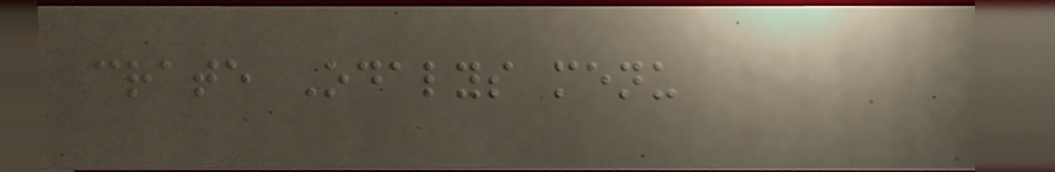crate Odalys menu
